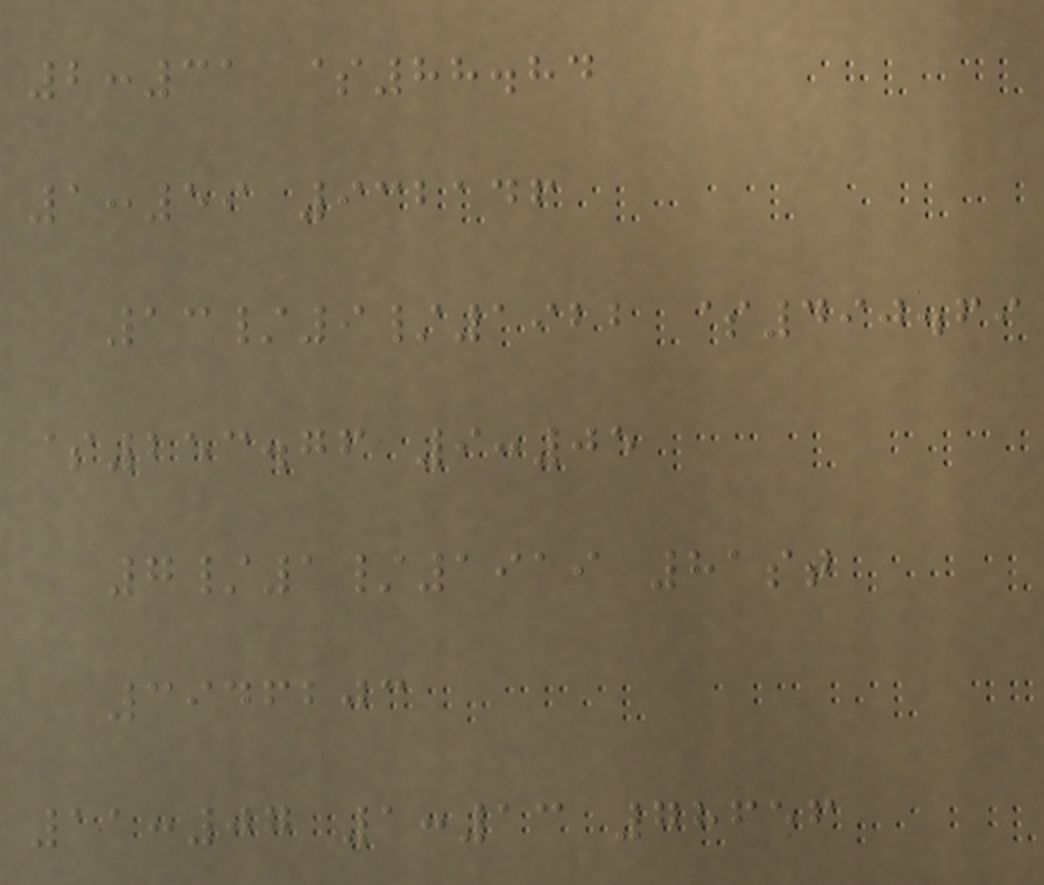2:31 $88.84
1:59 932146
13/9/1922 $490.69
$253.76 9:05
7/1/1919 81st
3946203
11:07 1:13 78656
